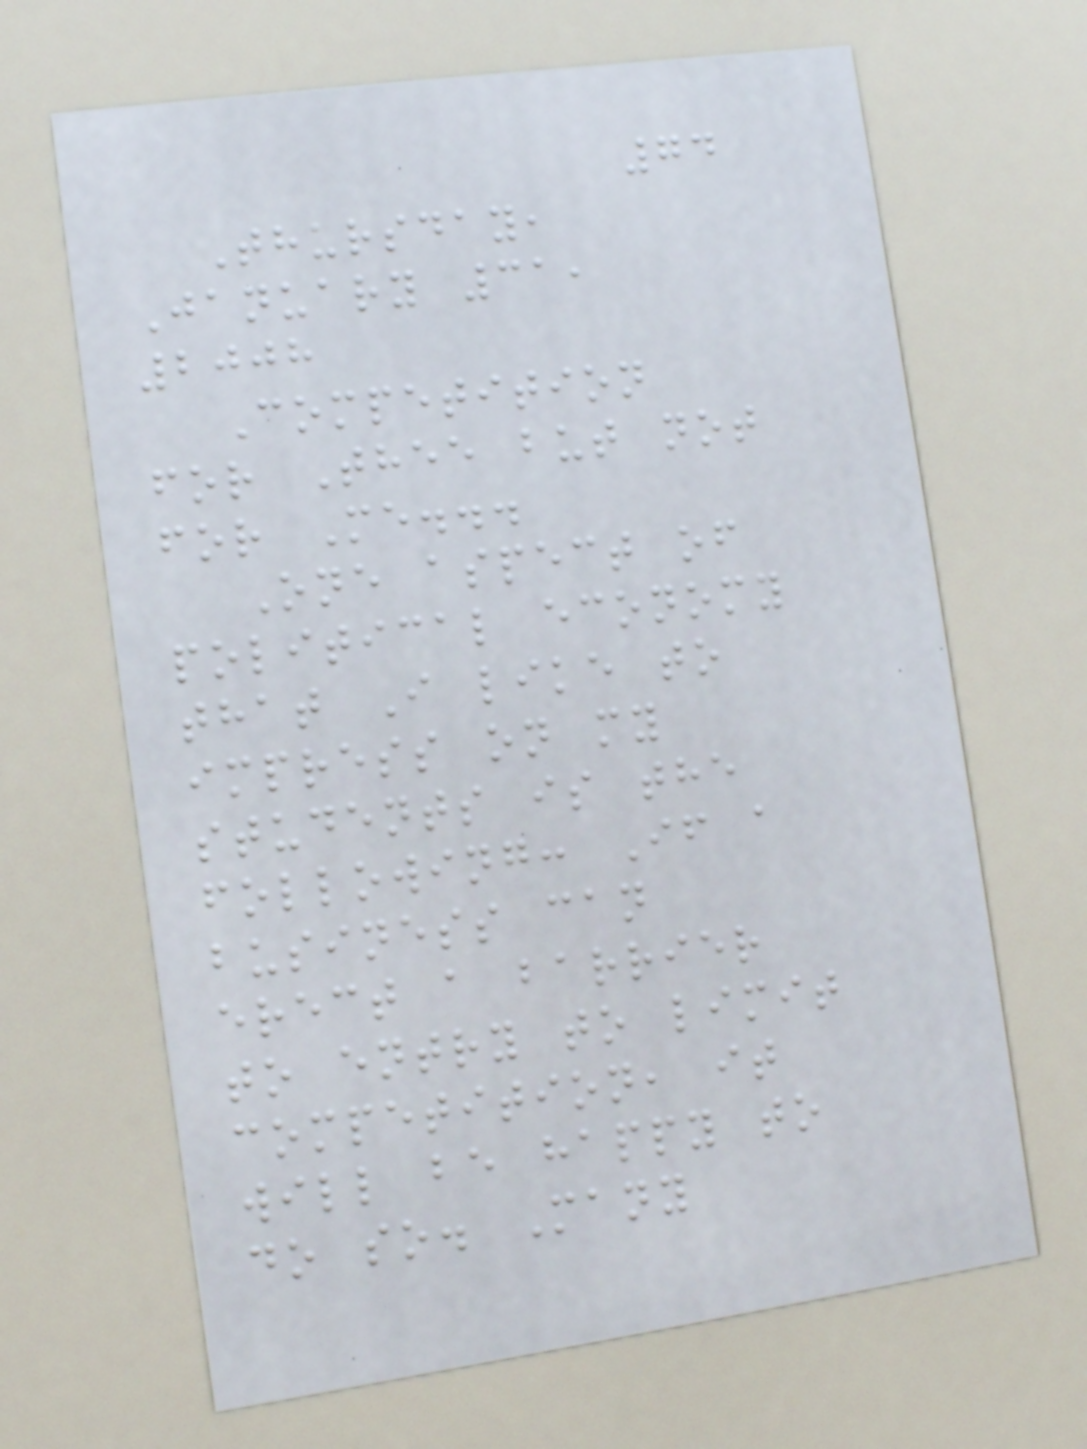74
Thursday,
January 31,
2008
Competition
for Thee but not
for Me...
One aspect of
political economy
that I like to
impress on my
students is the
following: If a
business can
erect a barrier
to entry to limit
competition, it
will be happy to
do so. Many
